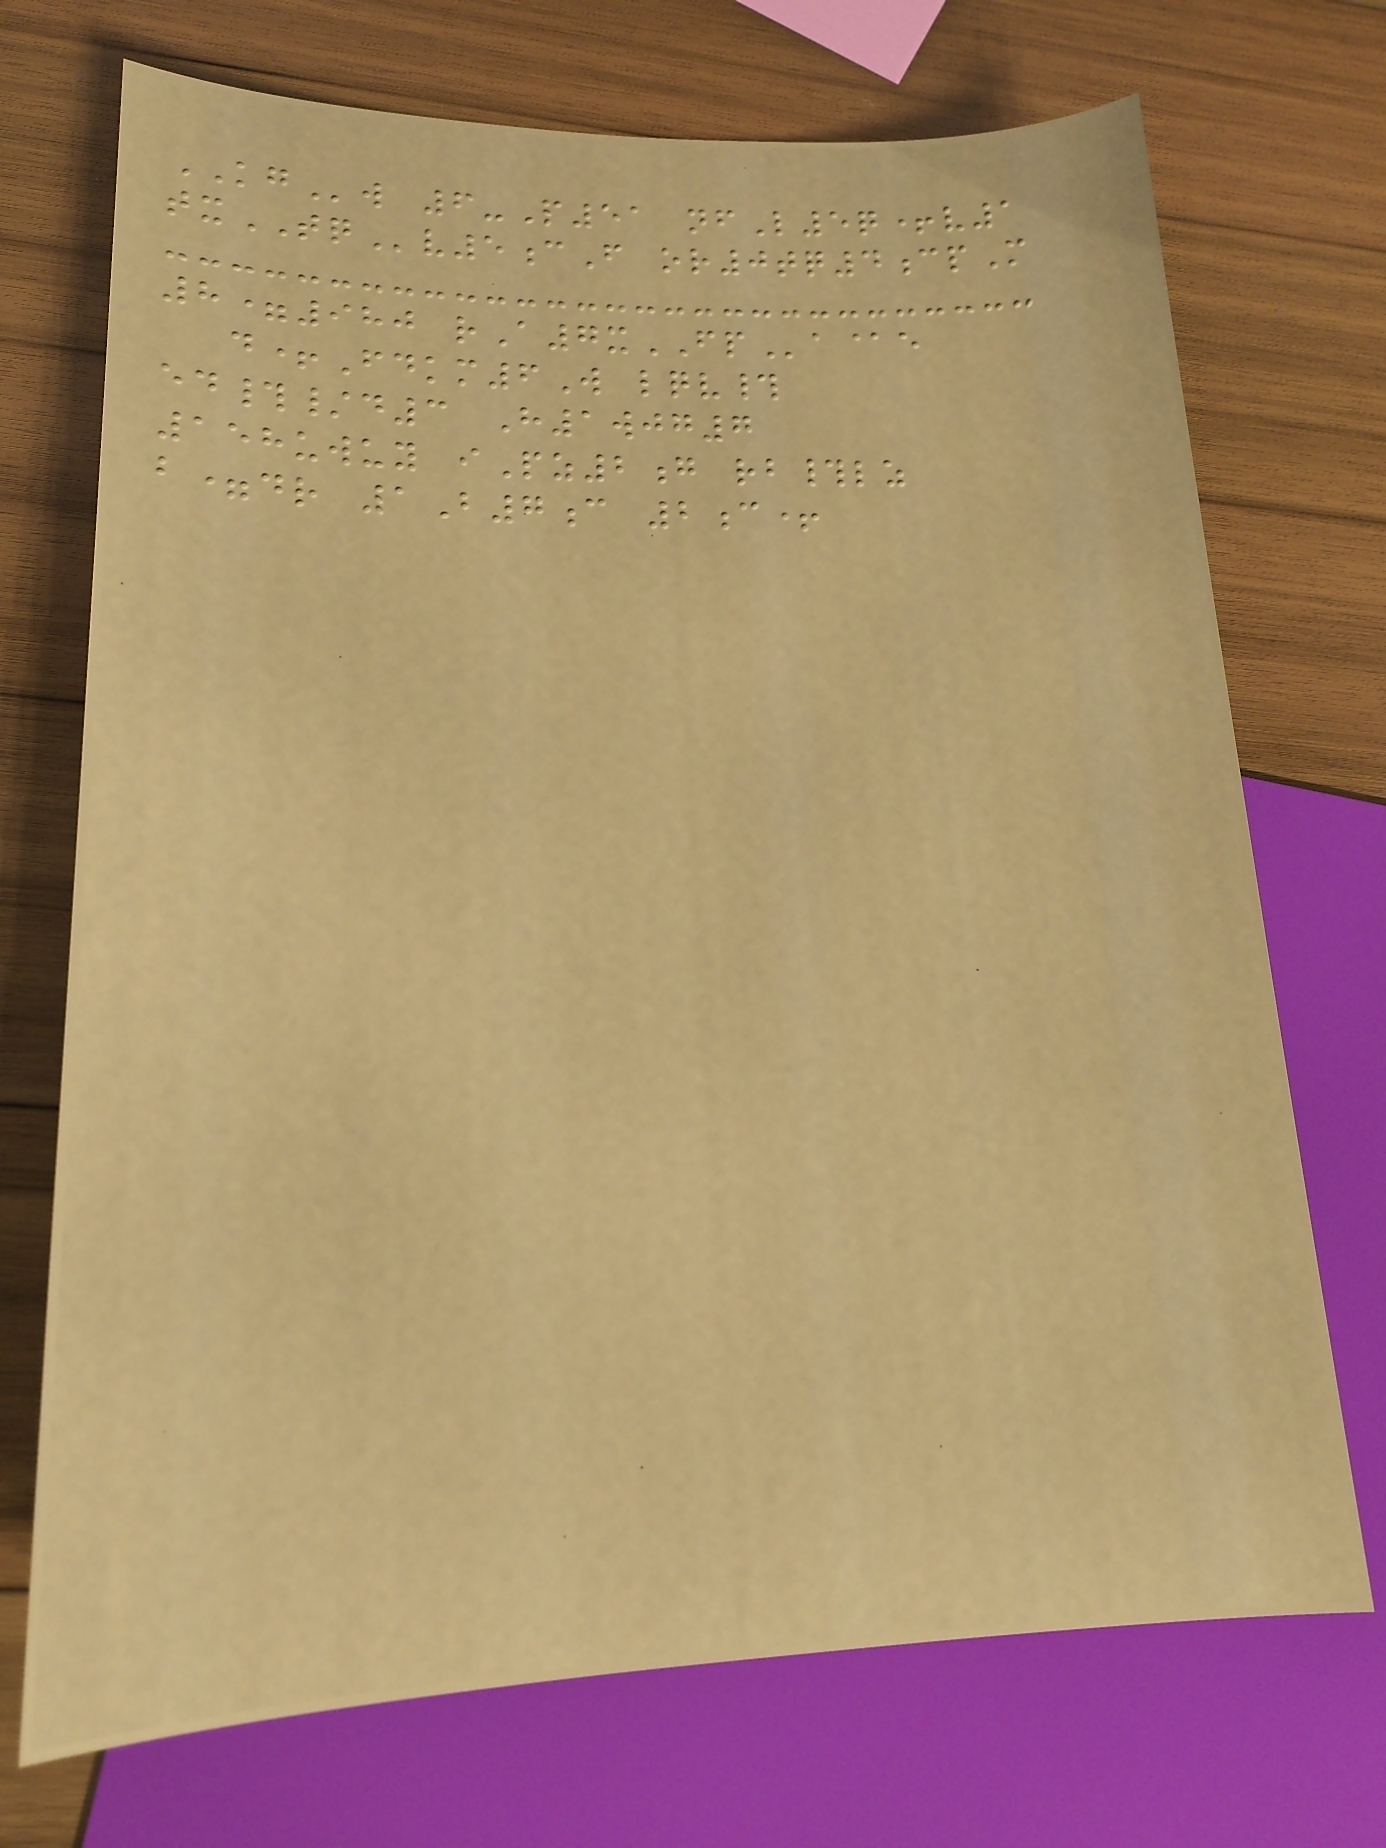KGw 6-P51 nfL5q+v1
txTQv5cF or0tq4cpM
8=980 rA7xFPa@e
d+Fdkm6W lqv#
ed#/d3 H1wjg7
158uwuy iPz2g rb#lz
b=dr 1B7c 2c+
